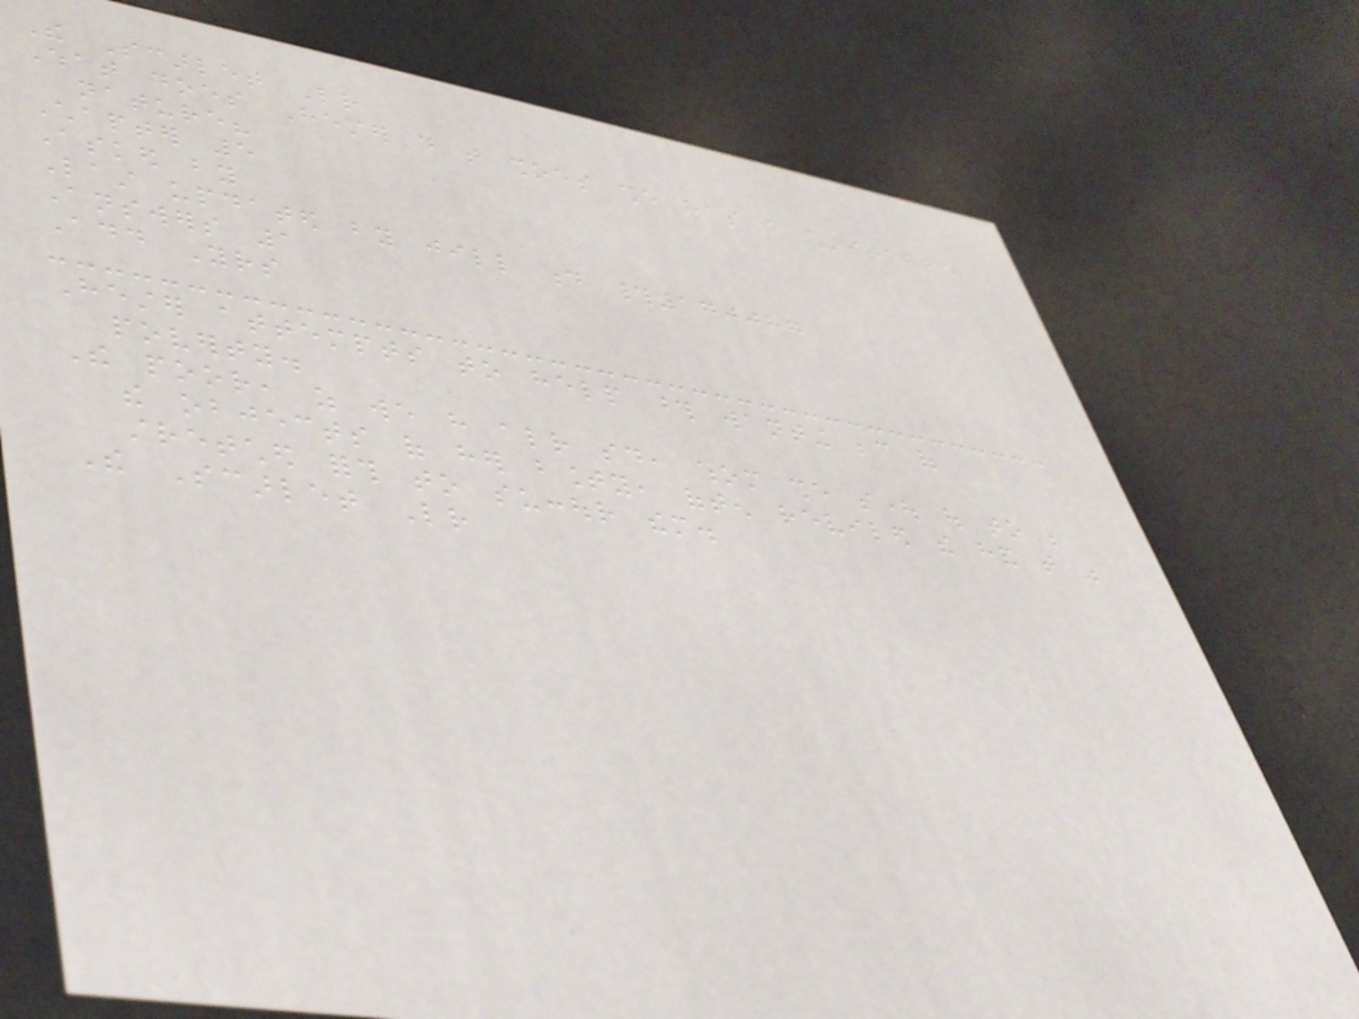The Scarlet Letter
What does Hester do that shoes she has a charitable
nature?
Chapter 5
Asked by
Last updated by jill d #170087
Answers 1
Add Yours
Hester attempts to help those wanting because of
poverty.
The poor, as we have already said, whom she sought out to be
the objects of her bounty, often reviled the hand that was
stretched forth to succour them.
The Scarlet Letter
